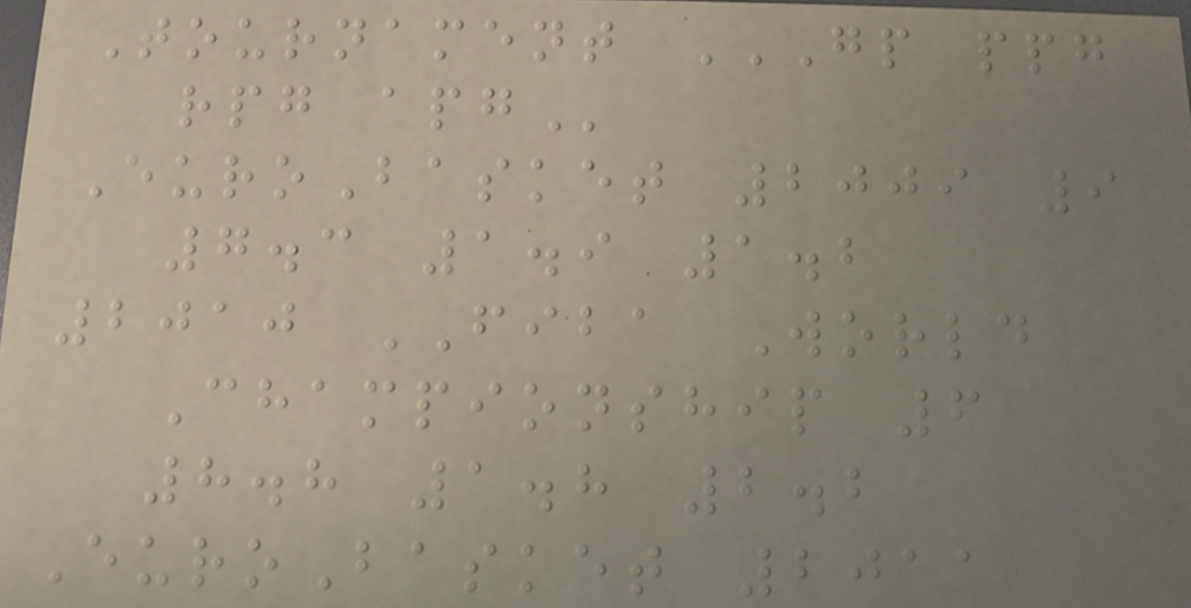Tournament GP PPG
RPG APG
EuroBasket 2009 9
7.3 1.9 1.2
2010 FIBA World
Championship 6
8.8 1.8 2.2
EuroBasket 2011
